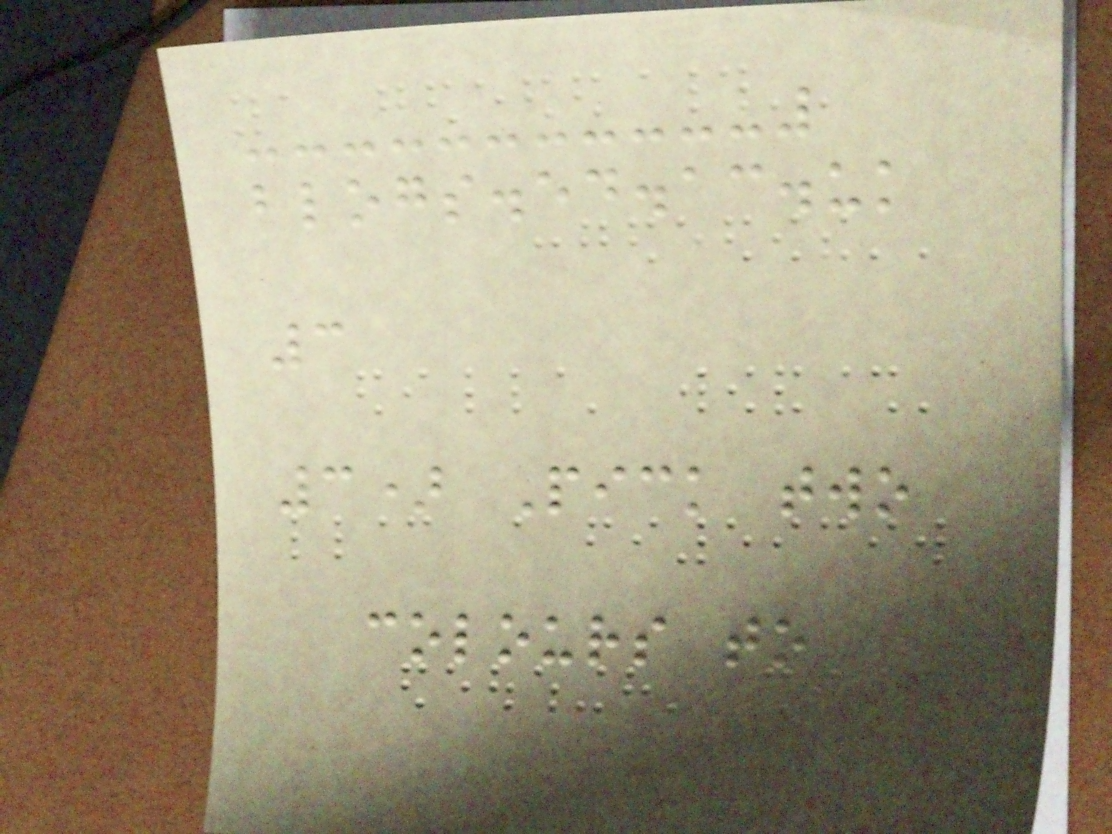blogs.ed.ac.uk
3
3) Pick two
colours to
